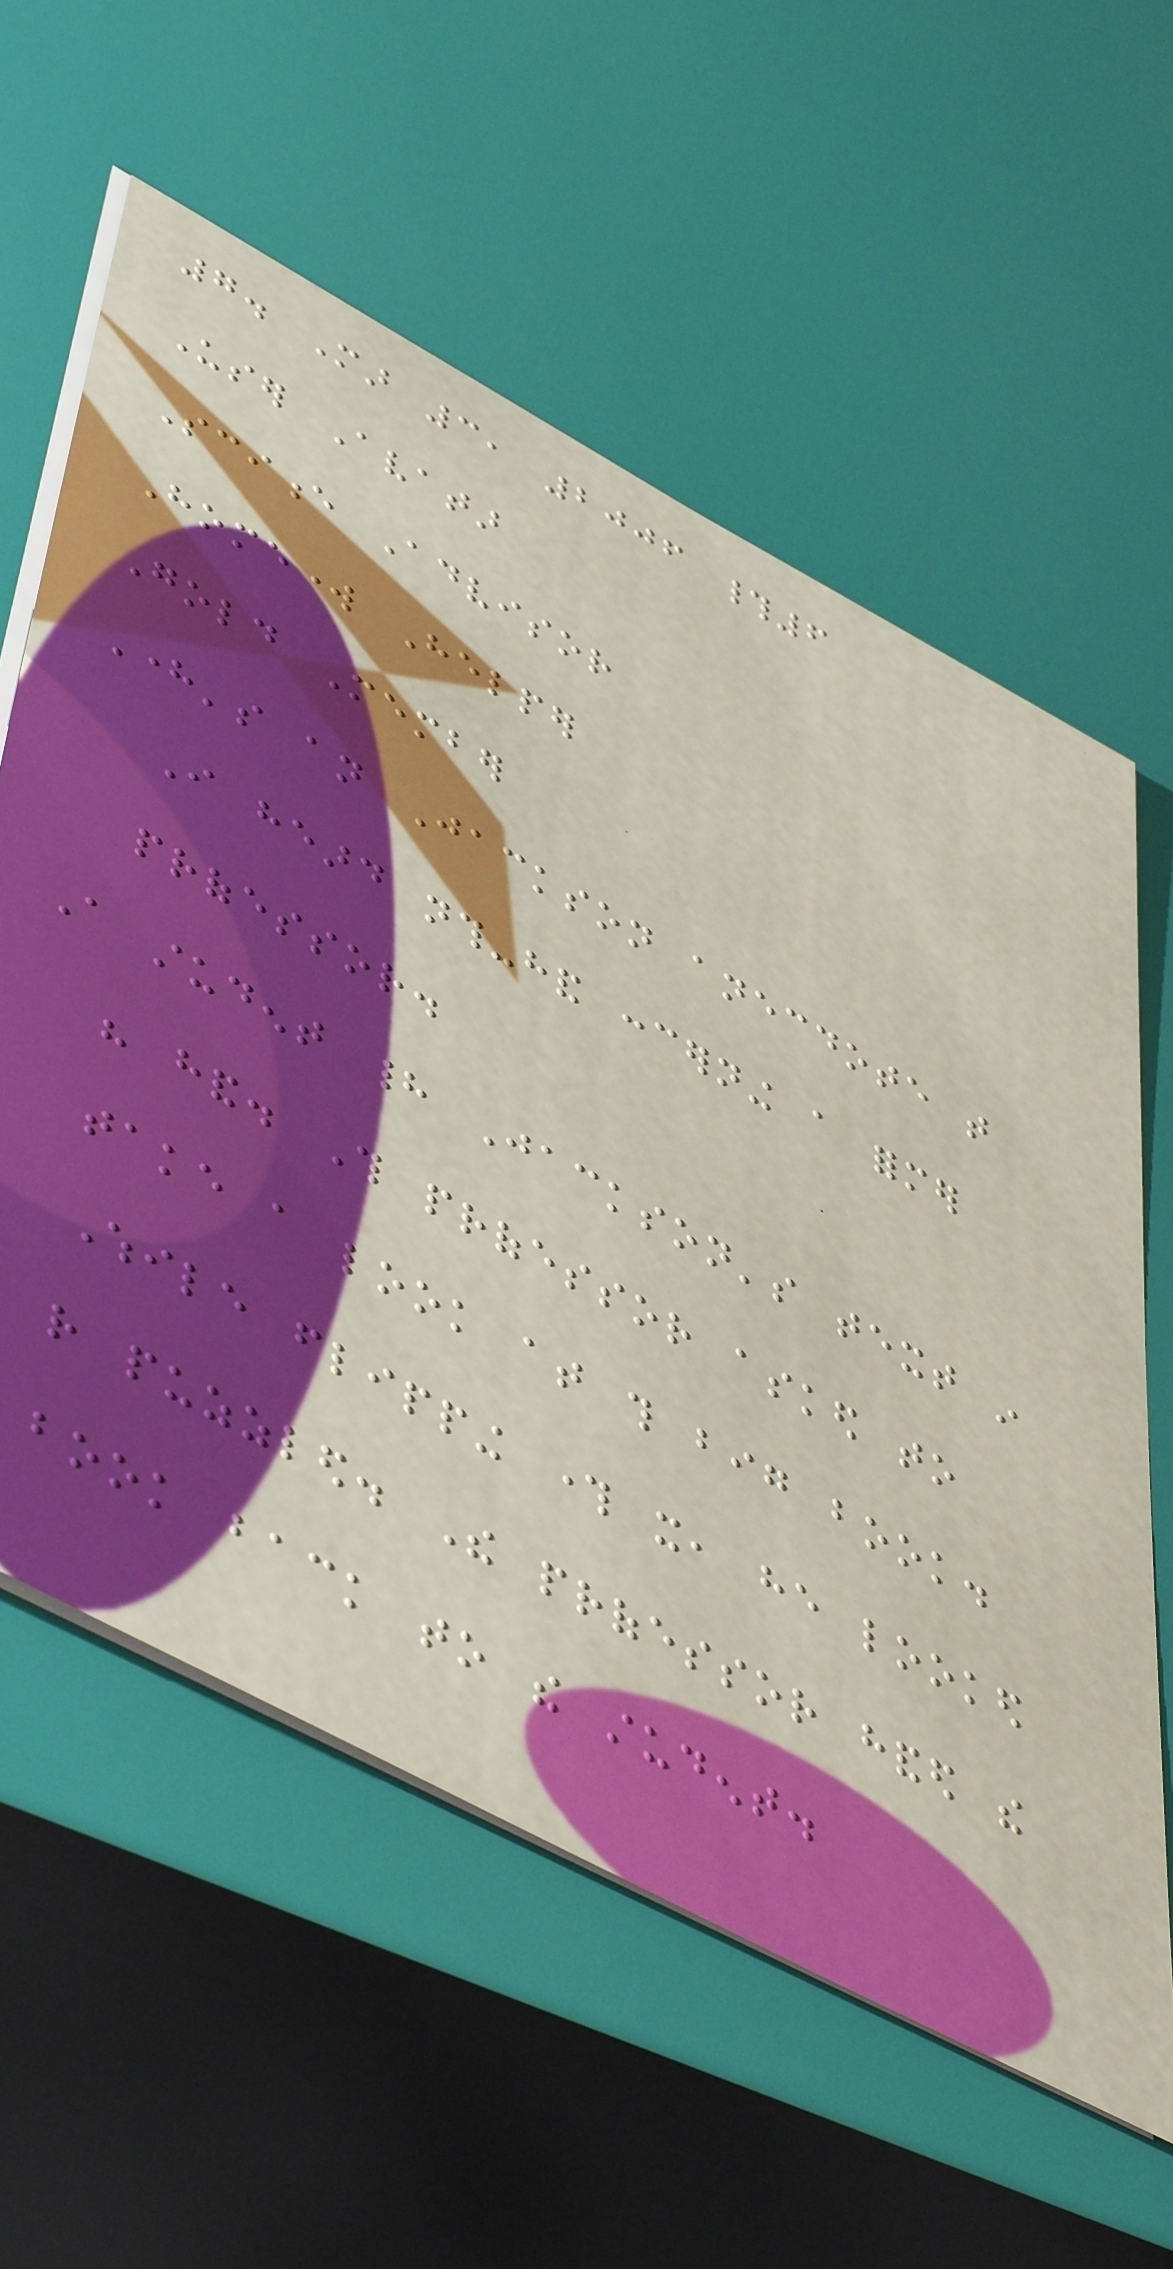7. Mar 3, 2006 #6
User Avatar
Science Advisor
Homework Helper
Gold Member
Here's an Jackson anecdote that
I heard nth-hand concerning a former
professor.
A student had Jackson's text in
his hand. This professor asked to
take a look at this big book.
While flipping through it, he looked
rather puzzled. The professor handed the
book back to the student.
